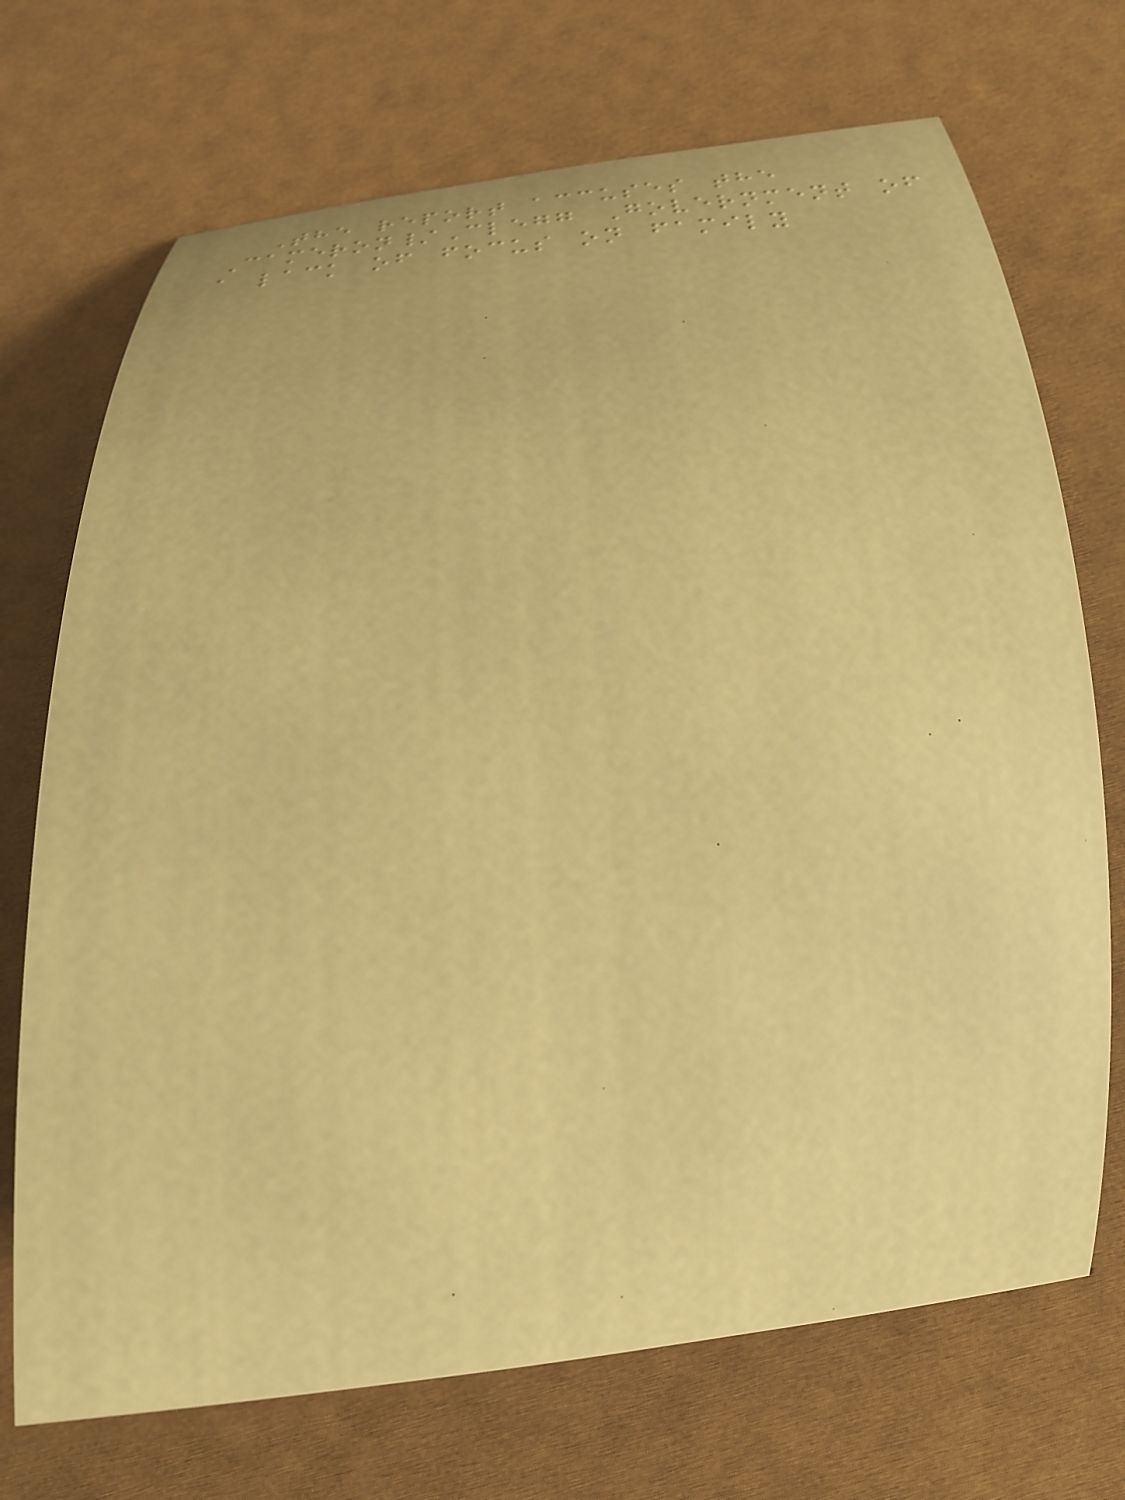The report accuses the
Cameron/Clegg Government of
a lack of focus on family
